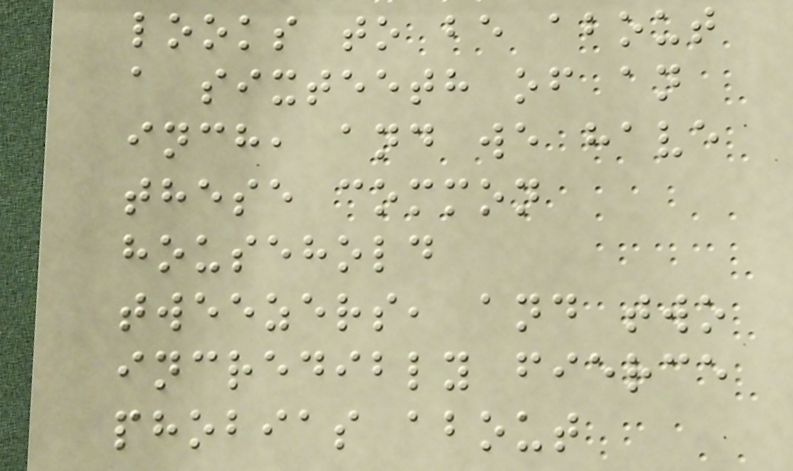looks to be about
a sixteeth of an
inch, and we have
these common
household
tweezers, and two
incredibly fierce
phobias about
